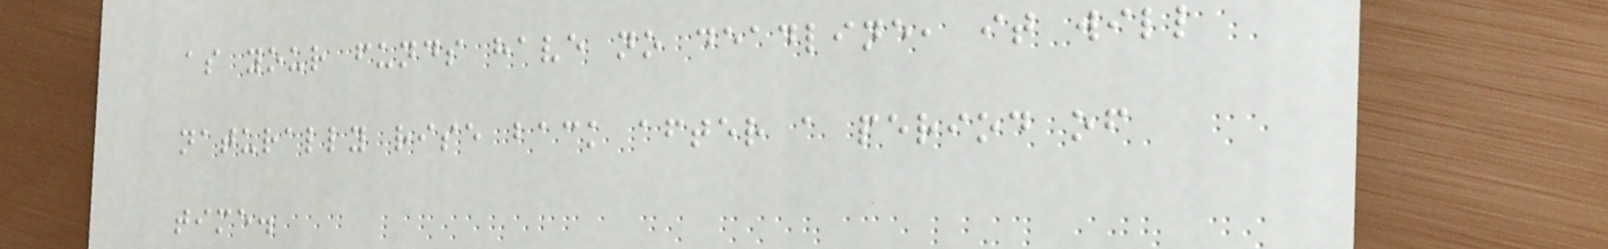as your funds have no deadline, it will
naturally rise back after a period of
time.
